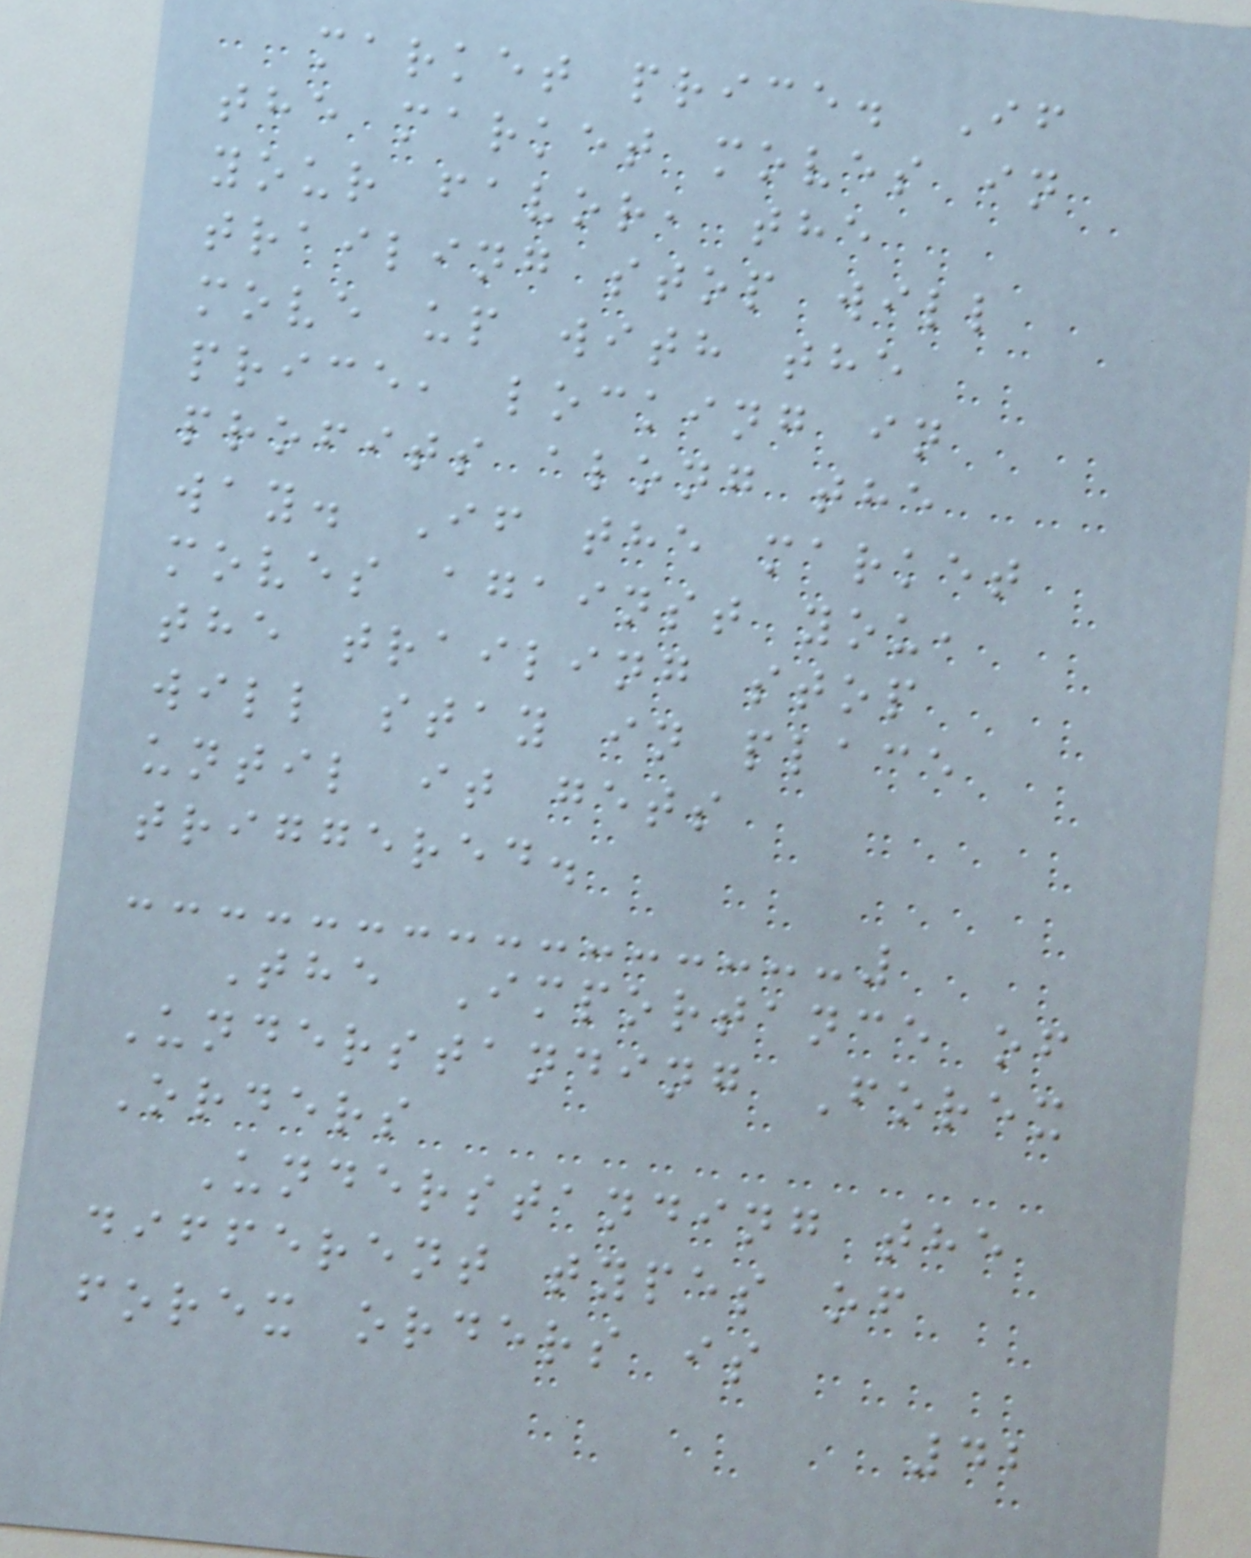market price. If
the market moves in
your favor, the
trailing stop will
move up with the
price, locking in
profits along the
way. If the market
moves against you,
the trailing stop
will stay in place
until it gets
triggered.
The Importance of
Understanding Forex
Orders
Understanding the
different types of
forex orders is
42
